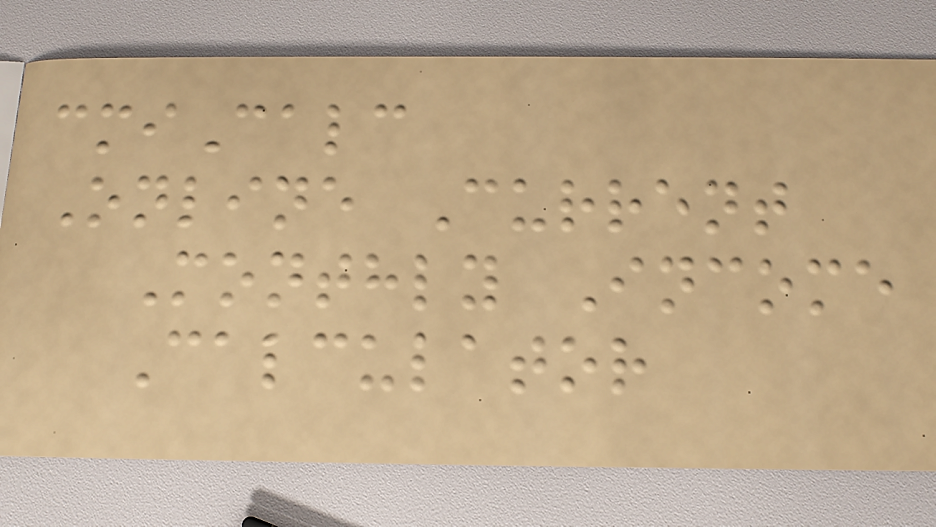cmiCalc
Online Current
Monthly Income
Calculator
